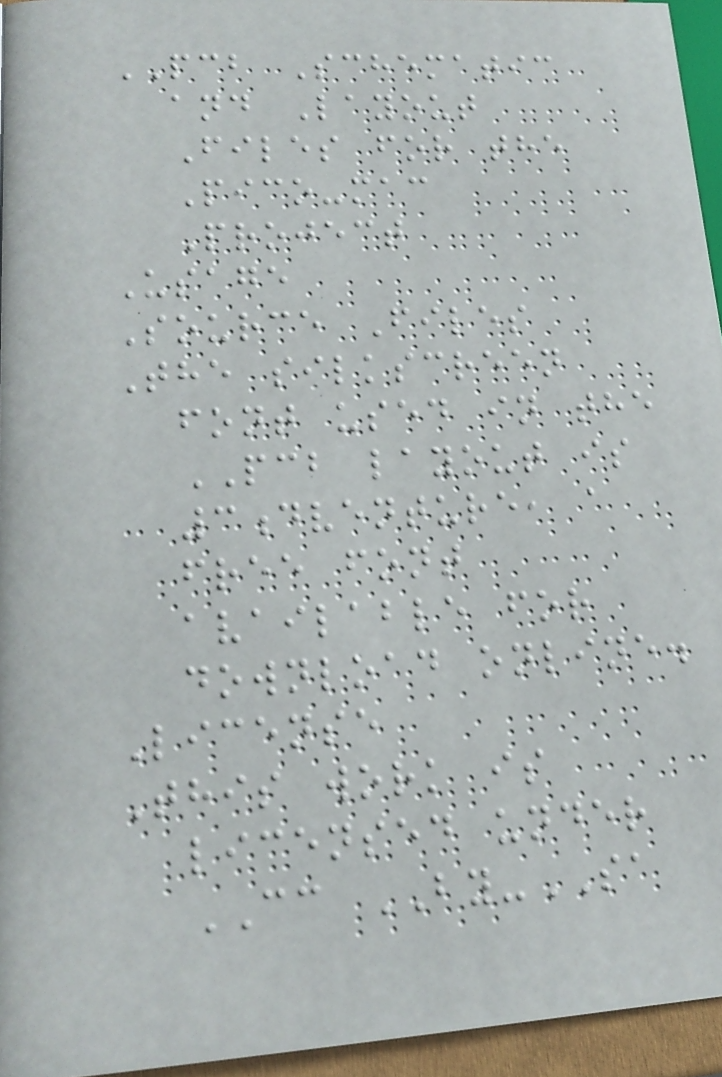PCB Schematic
and Layout
Files for the
Pico-mac
Project
Usage
Source Files
The silkscreen
font used in the
PCB layout is
3dventure, a
free font
available for
download online.
License
This work is
licensed under
CC BY-SA
